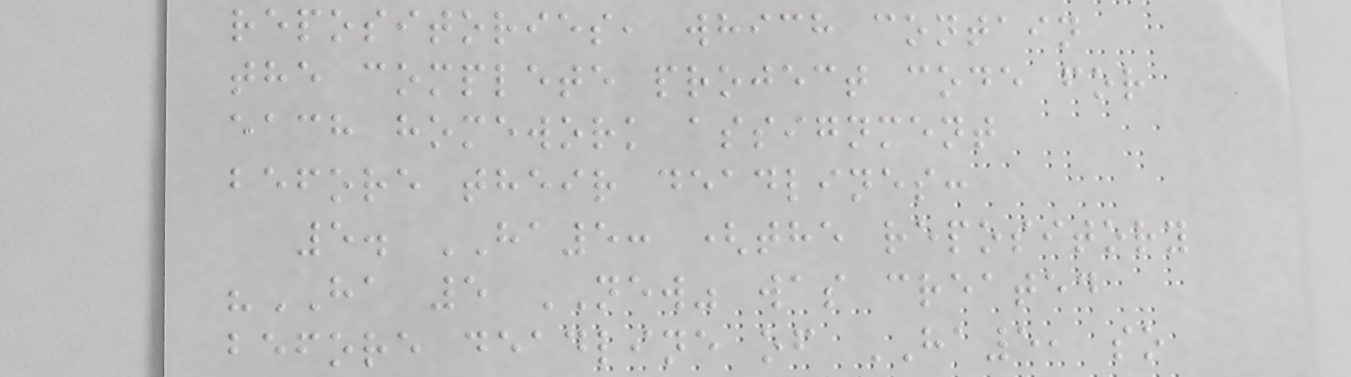repositories, which contain
the complete project code for
each homework assignment
before their deadlines:
5. HA5: (the repository
"HA 5 NEW" was created
before deadline of HA5, so
